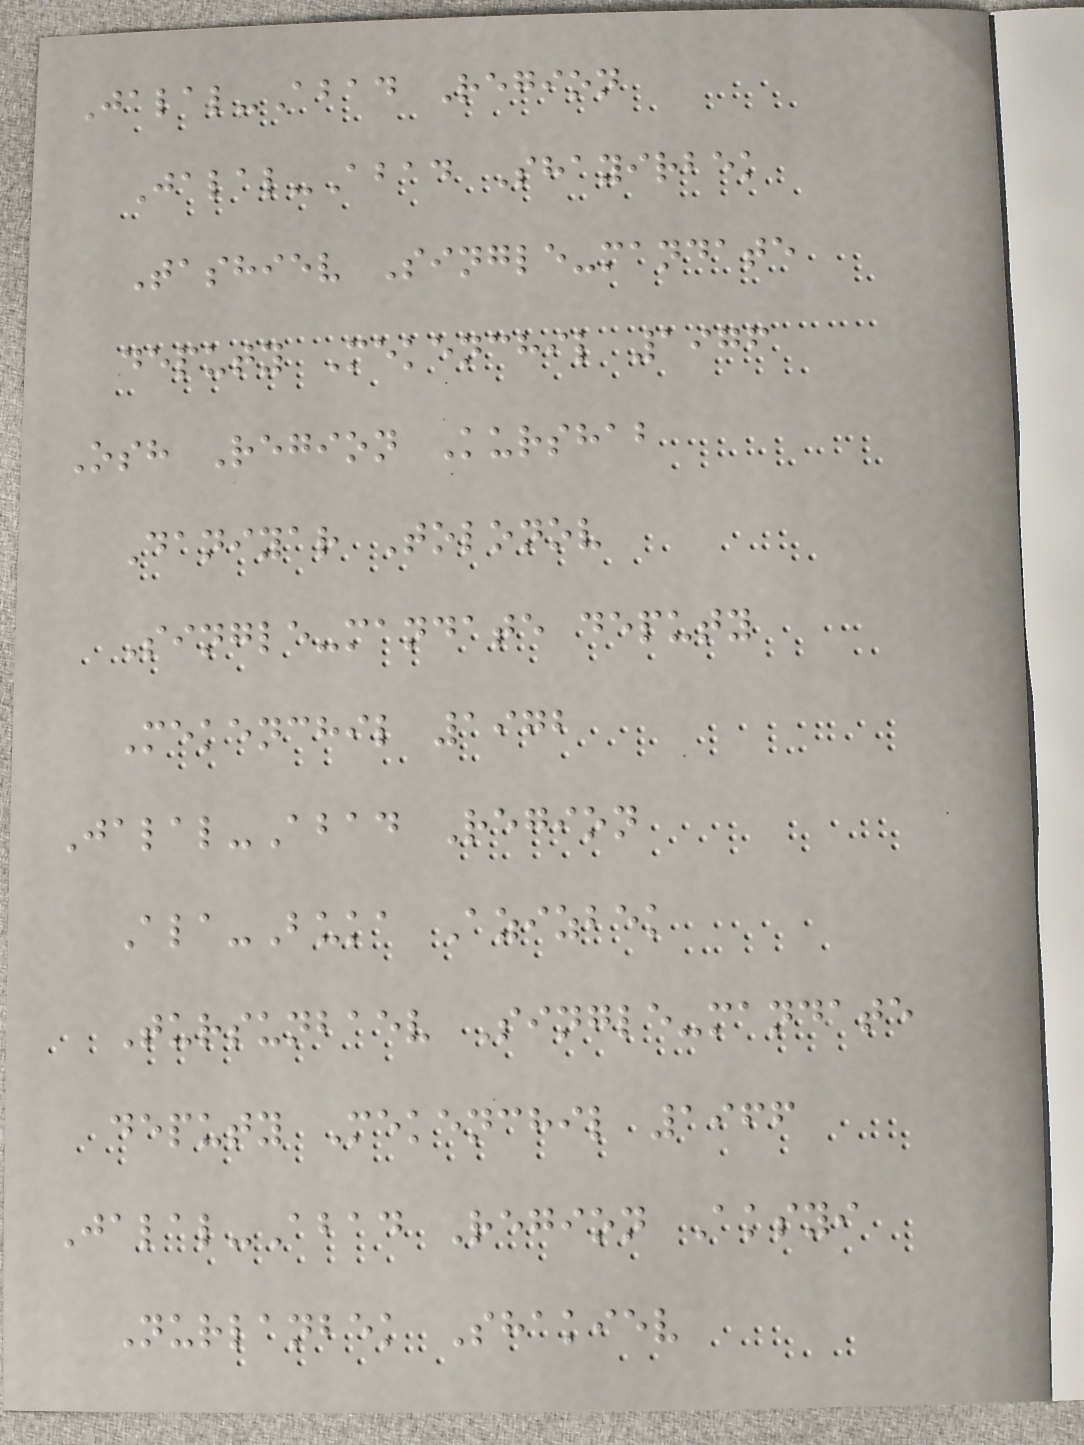Jalal-Abad Region
Jalal-Abad Shayirbek
Tashiev Single-mandate
deputy Mekenchil 1976
Osh Region Kurshab
Daniyar Tolonov
Single-mandate deputy
Mekenchil 1972
Jalal-Abad Region
Ala-Buka Azizbek
Tursunbaev Single-mandate
deputy Mekenchil 1966
Jalal-Abad Region Aksyi
Nurlanbek Shakiev
